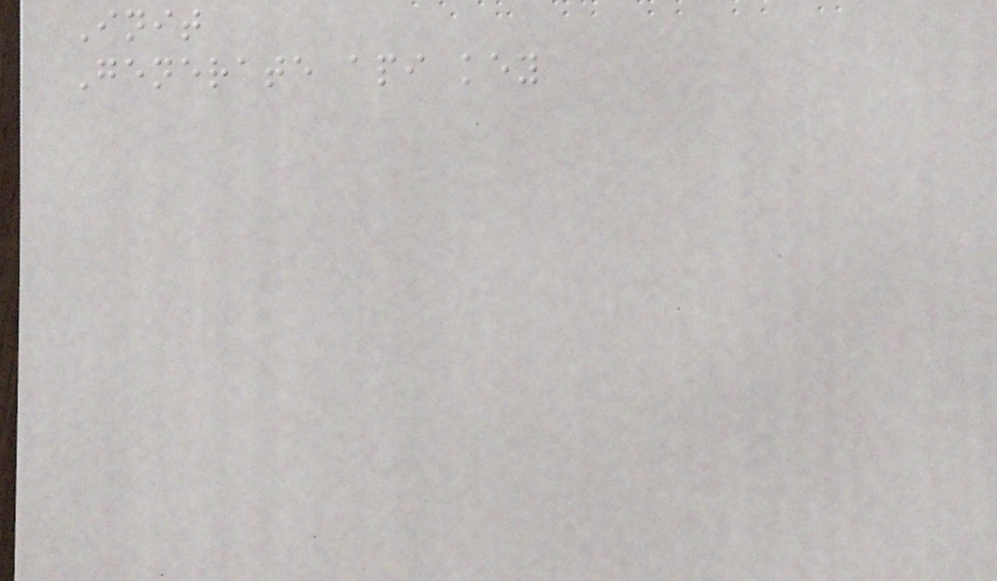Init
Generate api key
